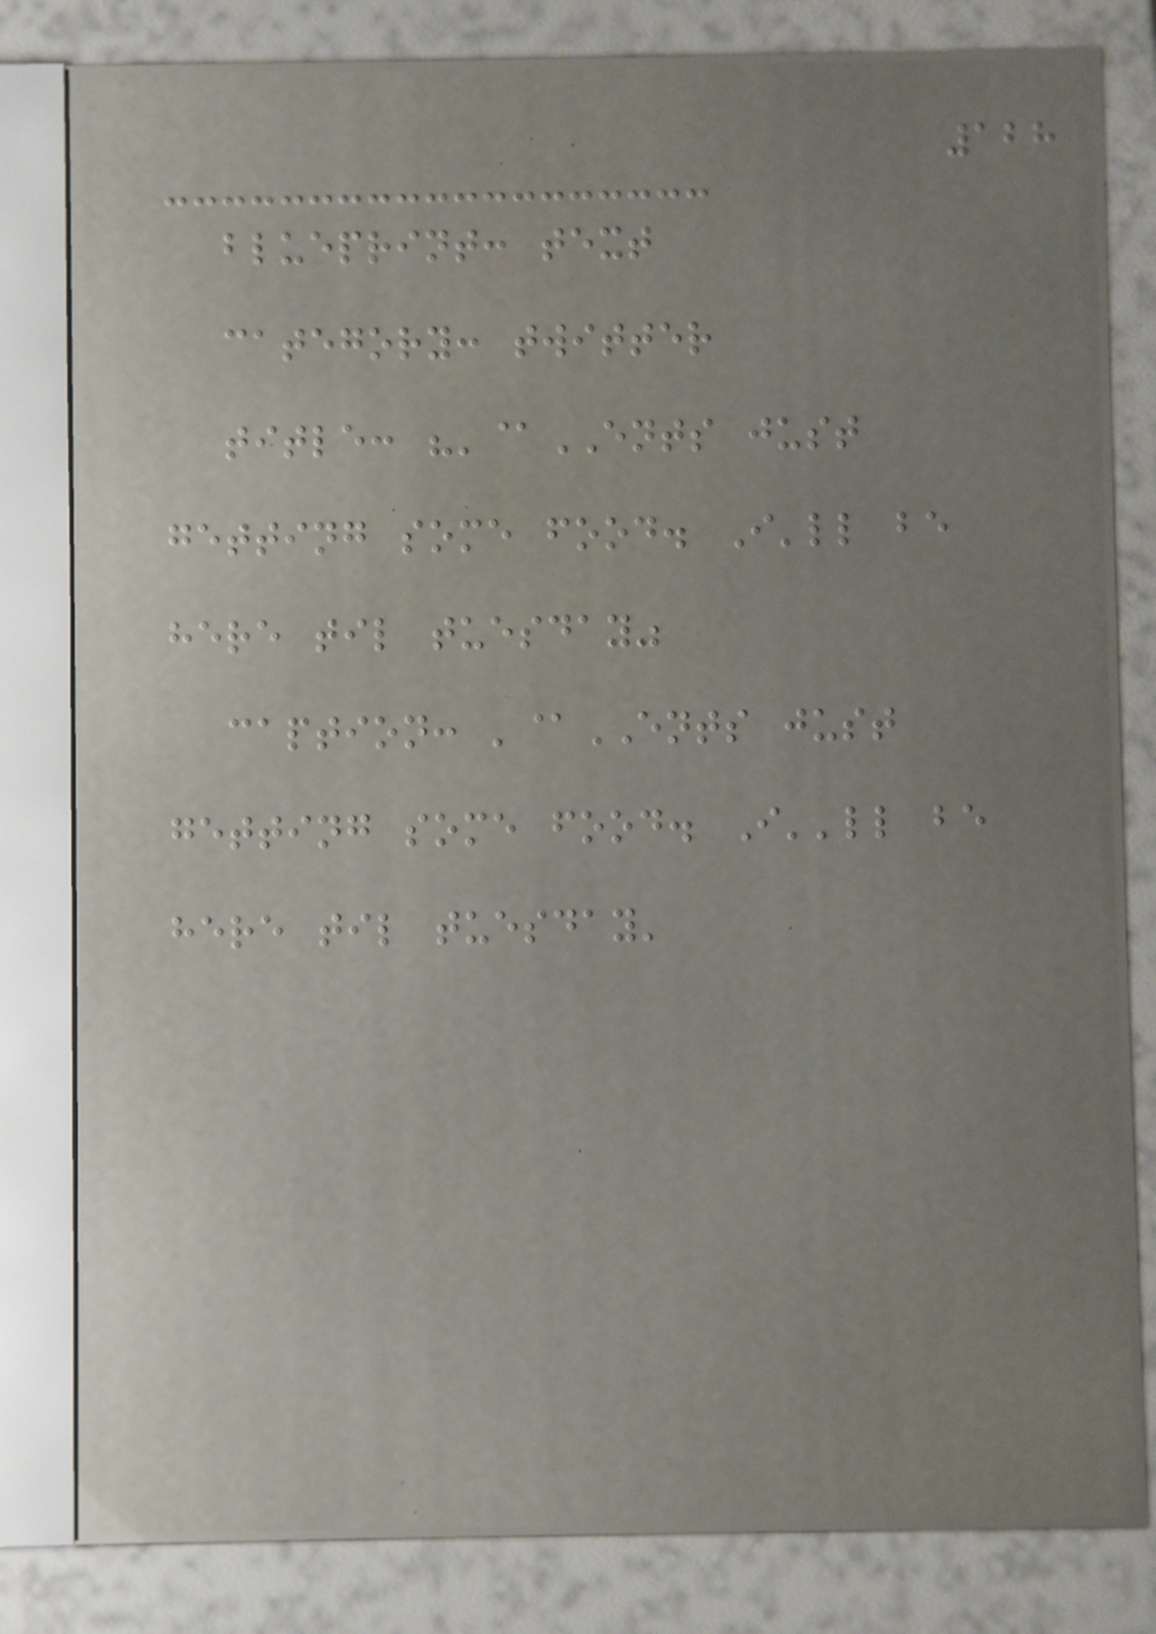128
blueprint: text
category: twitter
title: "'@ENTS just
getting some food. I'll be
here til tuesday"
caption: '@ENTS just
getting some food. I''ll be
here til tuesday'
